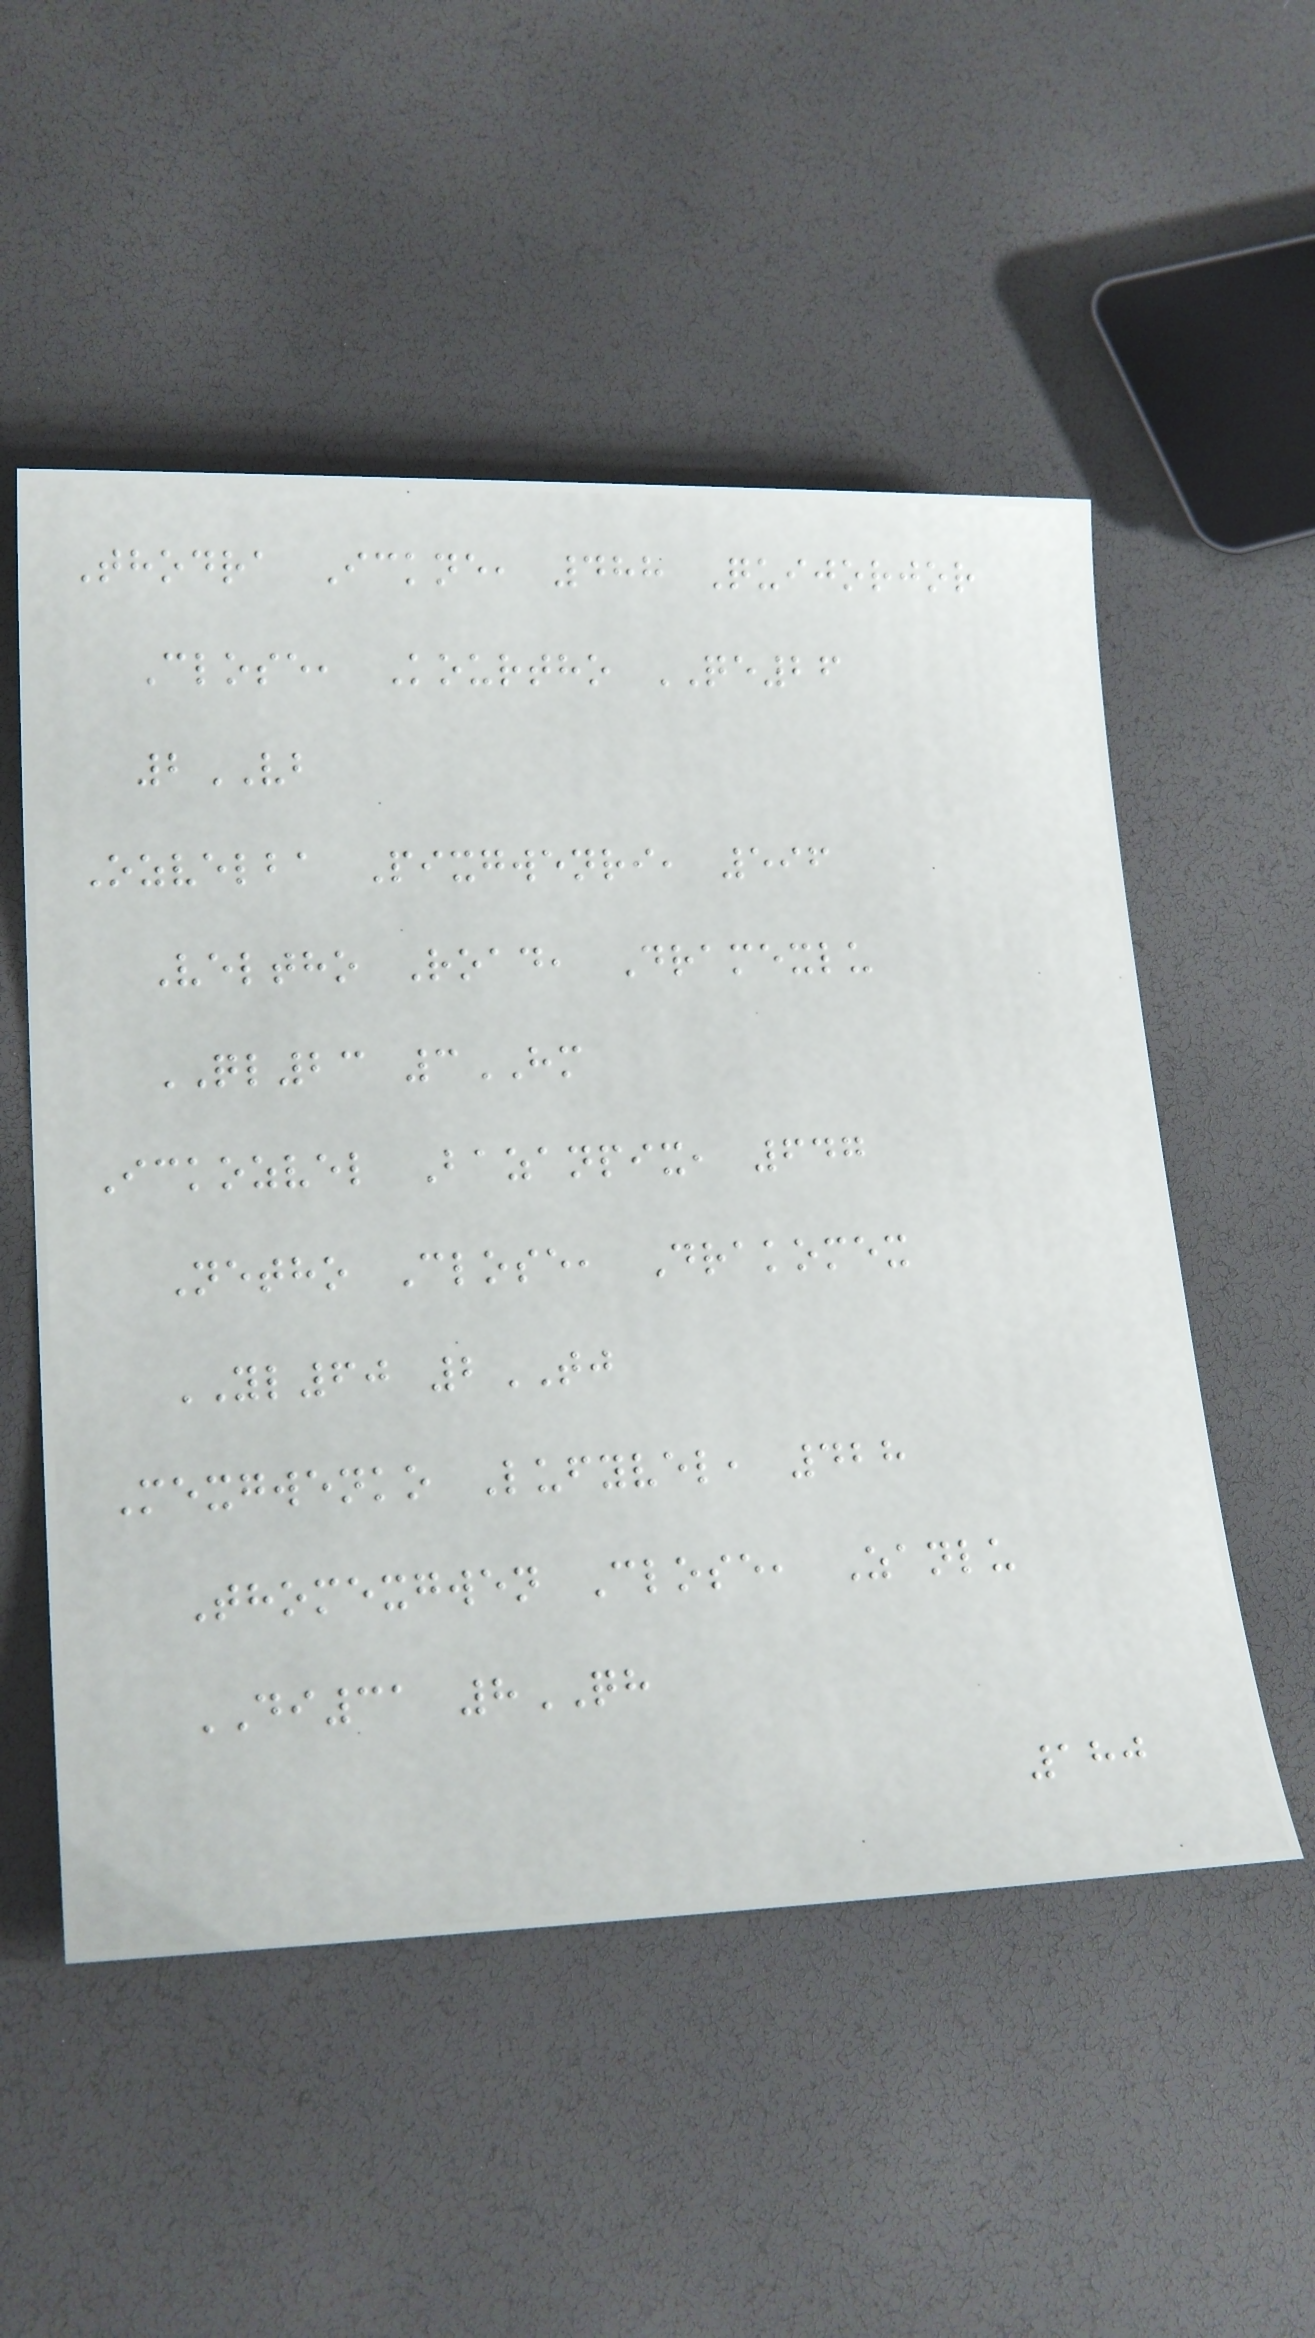Thodra Ickne, 488 Quijorjor
Close, Kourtho QE26
2VB
Ozvelba Pixgwenri, 596
Veltho Road, Dramexlu
QL23 3HM
Ickozvel Bazanpix, 647
Netho Close, Drakomex
YL60 2TJ
Mexgwenko Lufyvel, 428
Thomexgwen Close, Zanlu
DI31 8QH
180
